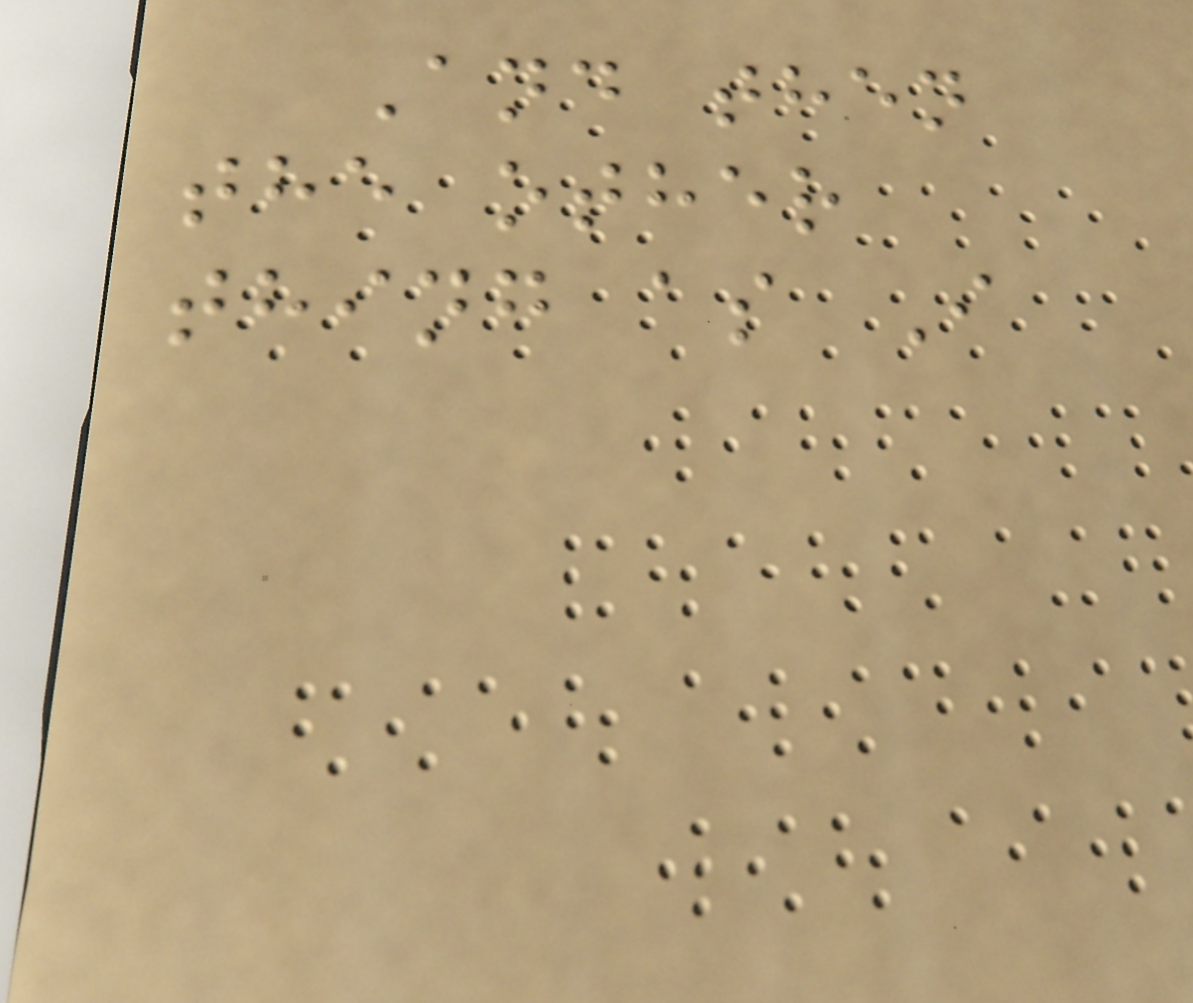And then
the other
thing as I
